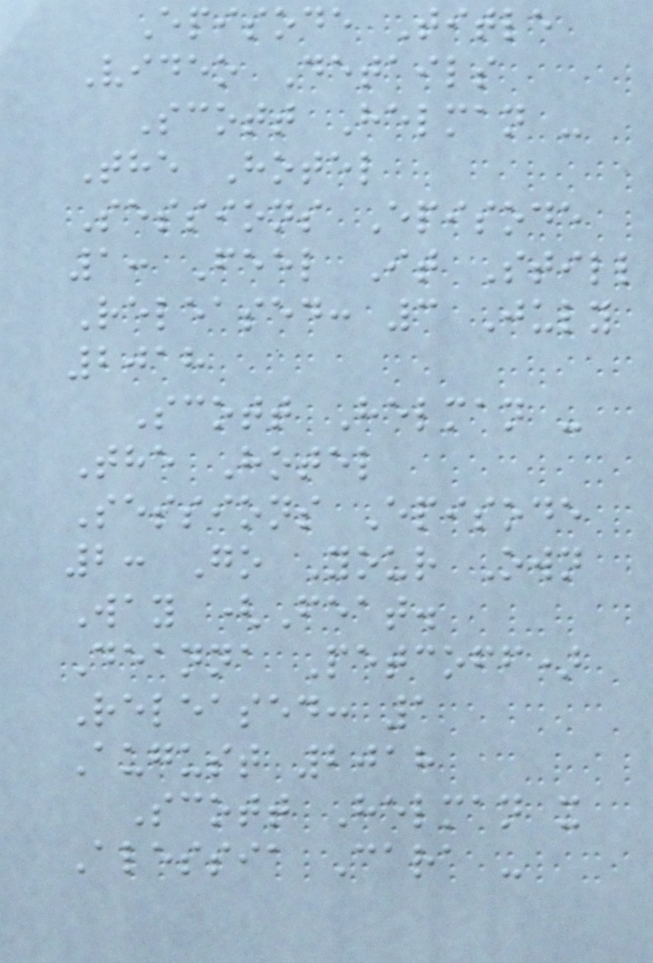Episode Title
Video Details
Scott Helman -
The Hotel
Sessions Episode
1: Feel It Still
Released: 3 July
2018
Scott Helman -
The Hotel
Sessions Episode
2: Go Your Own
Way (Feat.
Deanna Petcoff)
Released: 1
August 2018
Scott Helman x
Alessia Cara -
